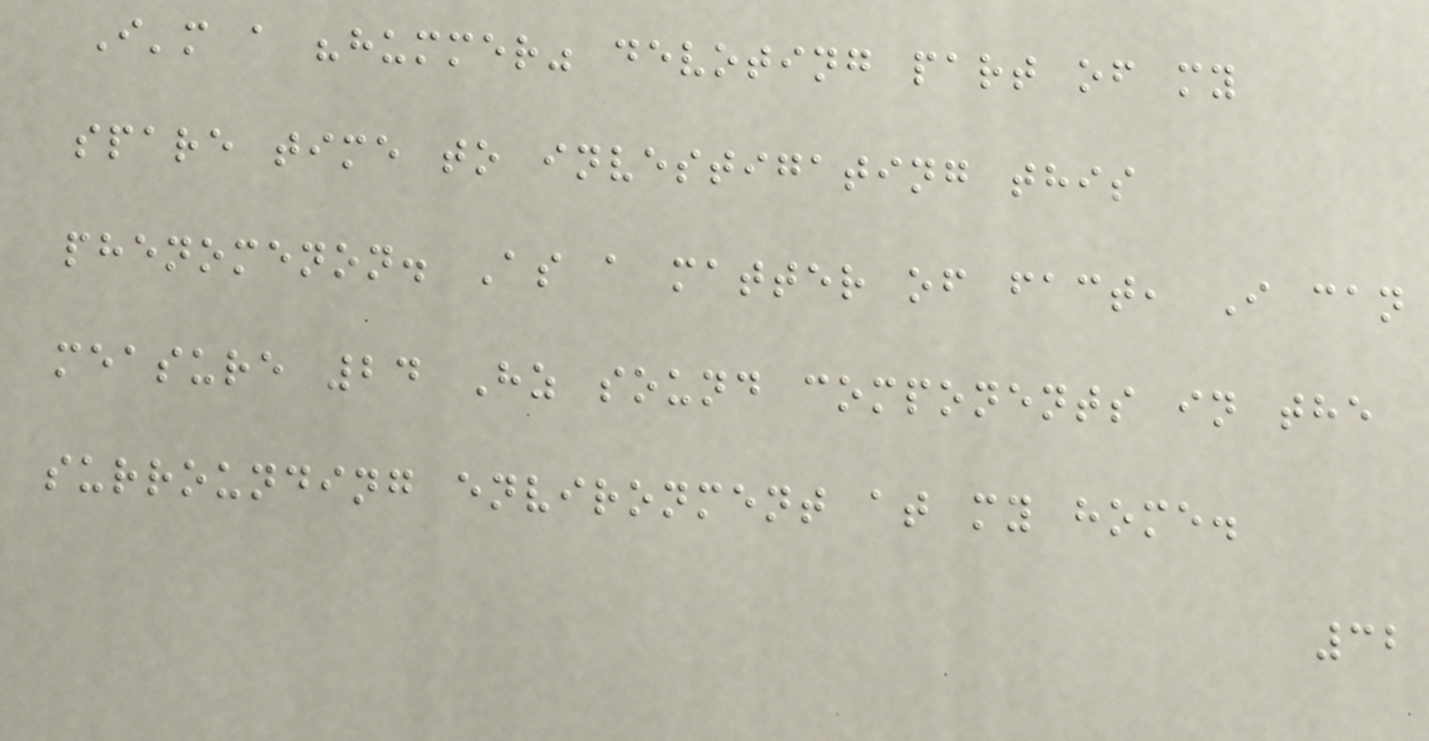I'm a "hummer" devoting part of my
spare time to investigating this
phenomenon. As a matter of fact, I can
measure 24 Hz sound components in the
surrounding environment at my home.
32
